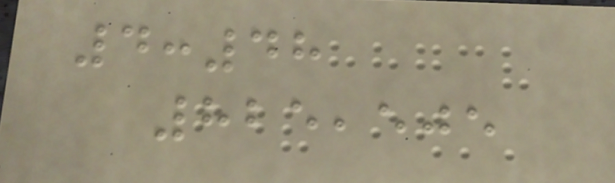4:48
825,505
